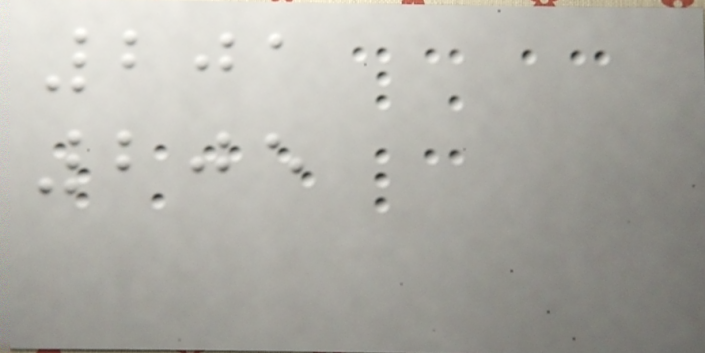201
205
